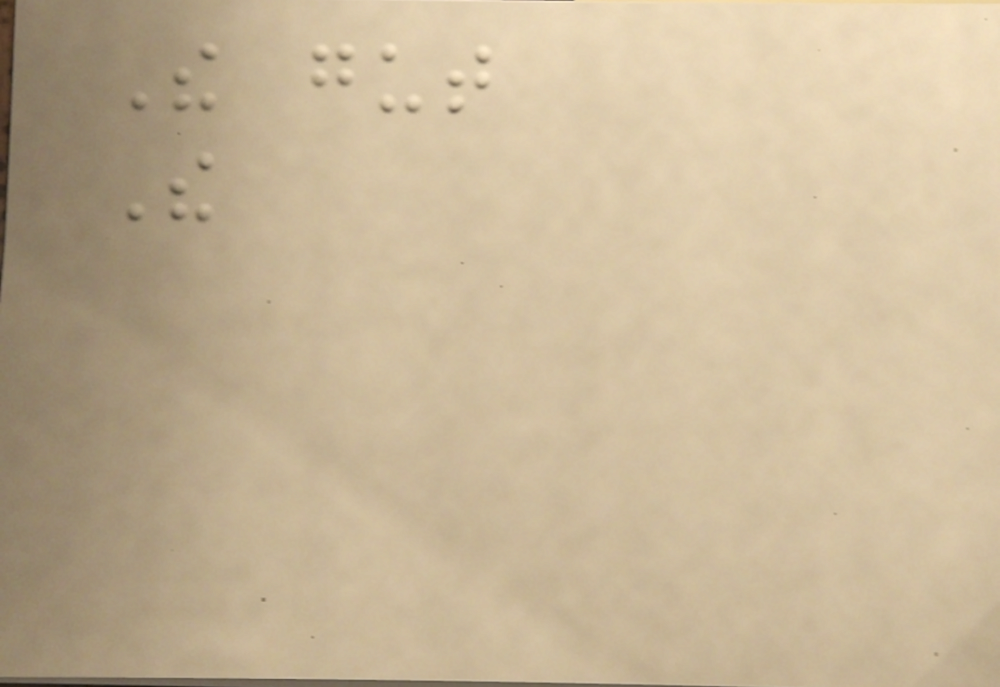The gut
The
